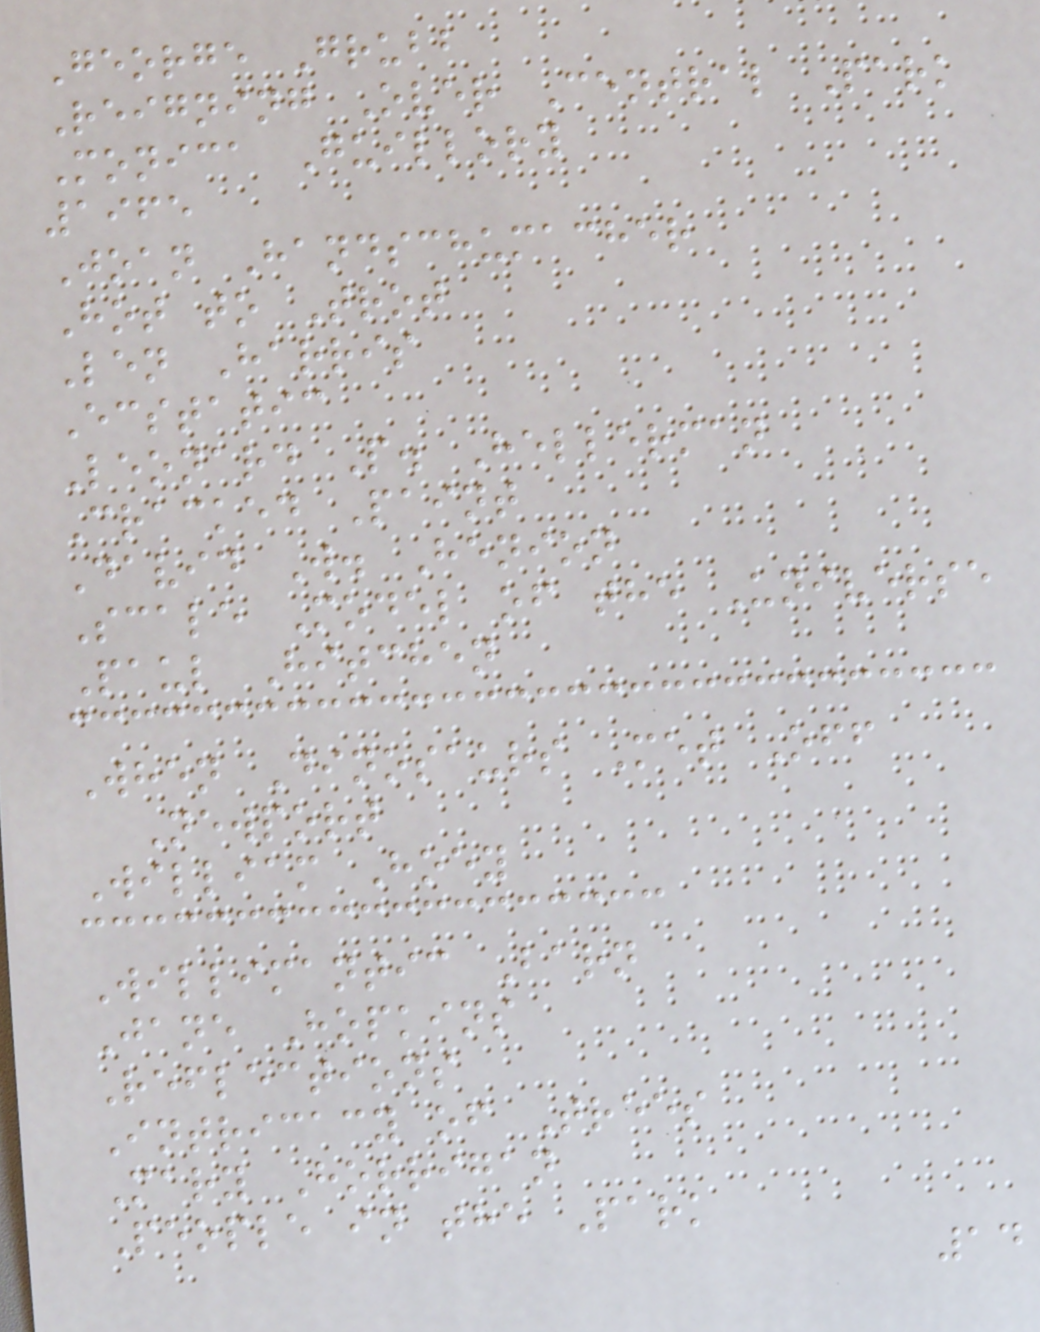George Grubb
Reigning Over Central Park
Monica Guillory
1965
Joan Handschumacher
Hot to Trot
Len Harris
Ecstatic
Leonard P. Hellerman
Cracked Paint
David W. Henion
Scale Model of the Universe
Paul Hitchen
When Dinosaurs Met Off
Newport
William Hoey
Willimantic Barn
Jane Hopkins
Reflections
Intricacy of Trees
Mary Horrigan
People in the Park
14
